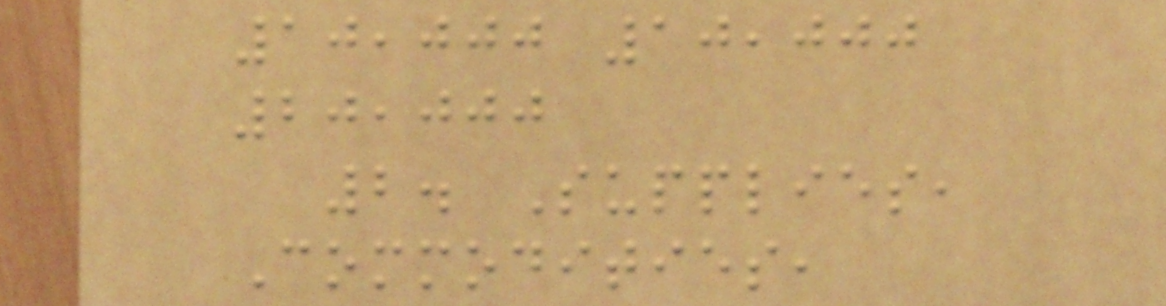10,000 10,000
20,000
2. Supplies,
Commodities,
